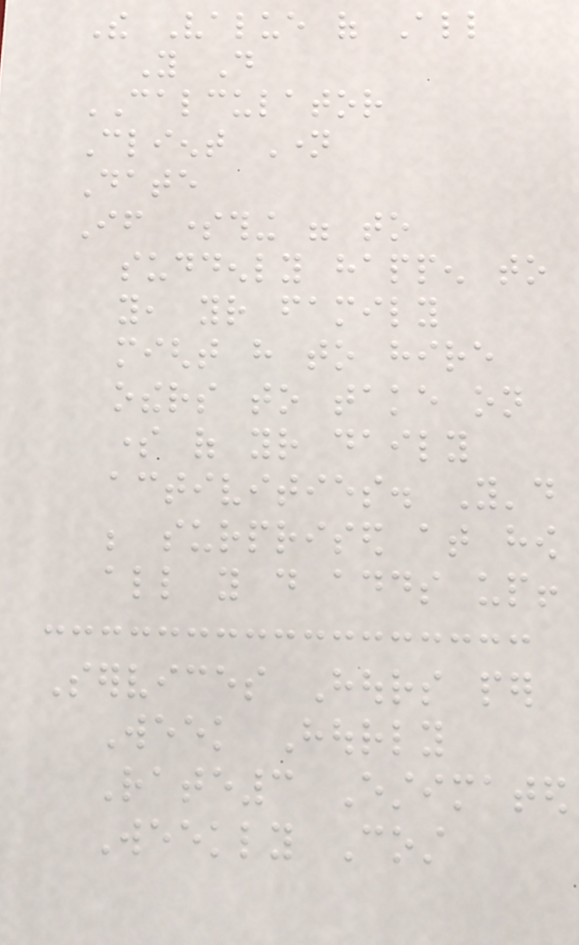The Value of All
You Do
CALCULATOR
Client Name
Date
If something were to
suddenly happen to
you, your family
might have to hire
others to take on
some of your daily
activities. You'd
be surprised at how
all you do adds up!
Services Hours per
Week Hourly
Rate3 Estimated
Weekly Cost
